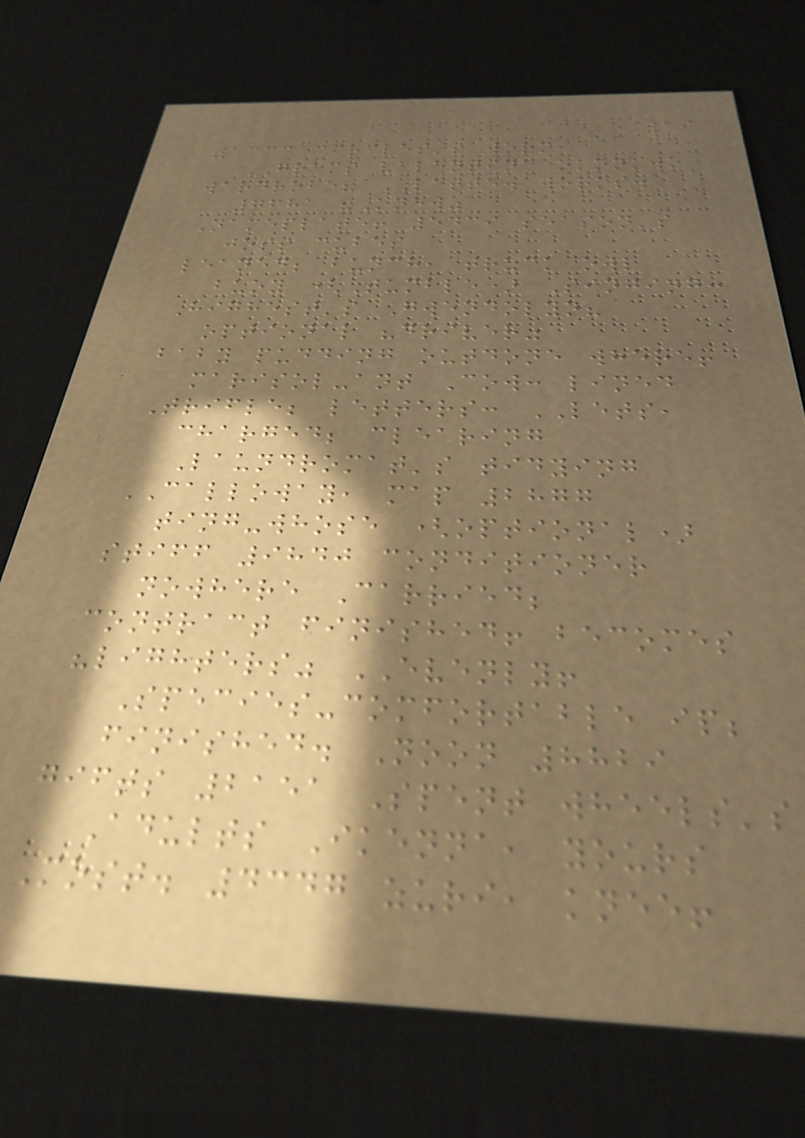19
1333 circles's worm,
GRAMS valentina okonkwo
wardrobe? LATTE. works.
7681 "Knew"
Nameplate! 5439 season's
joss cubes
leaned; bunch, truck owl
buoy (Tumble) Singing:
Highest's Gwendolyn?
optional "driver"
baby pudding outdone where!
marisol-ant Cow: lined
Trifle; letters: LETS,
charged; clearing
Laundromat's tidying
CALLOWAY, map 2877
ting-whose (optional)
stiff 9840 conditioner
nowhere Carried;
contract finished! becomes
"lighters" EVENLY!
Species-comfortable ip;
finished. Noon 8829
gifts 2151 Spent wheels's
Adults Ikenna, yours
Most. 4347 zuri, knee!
